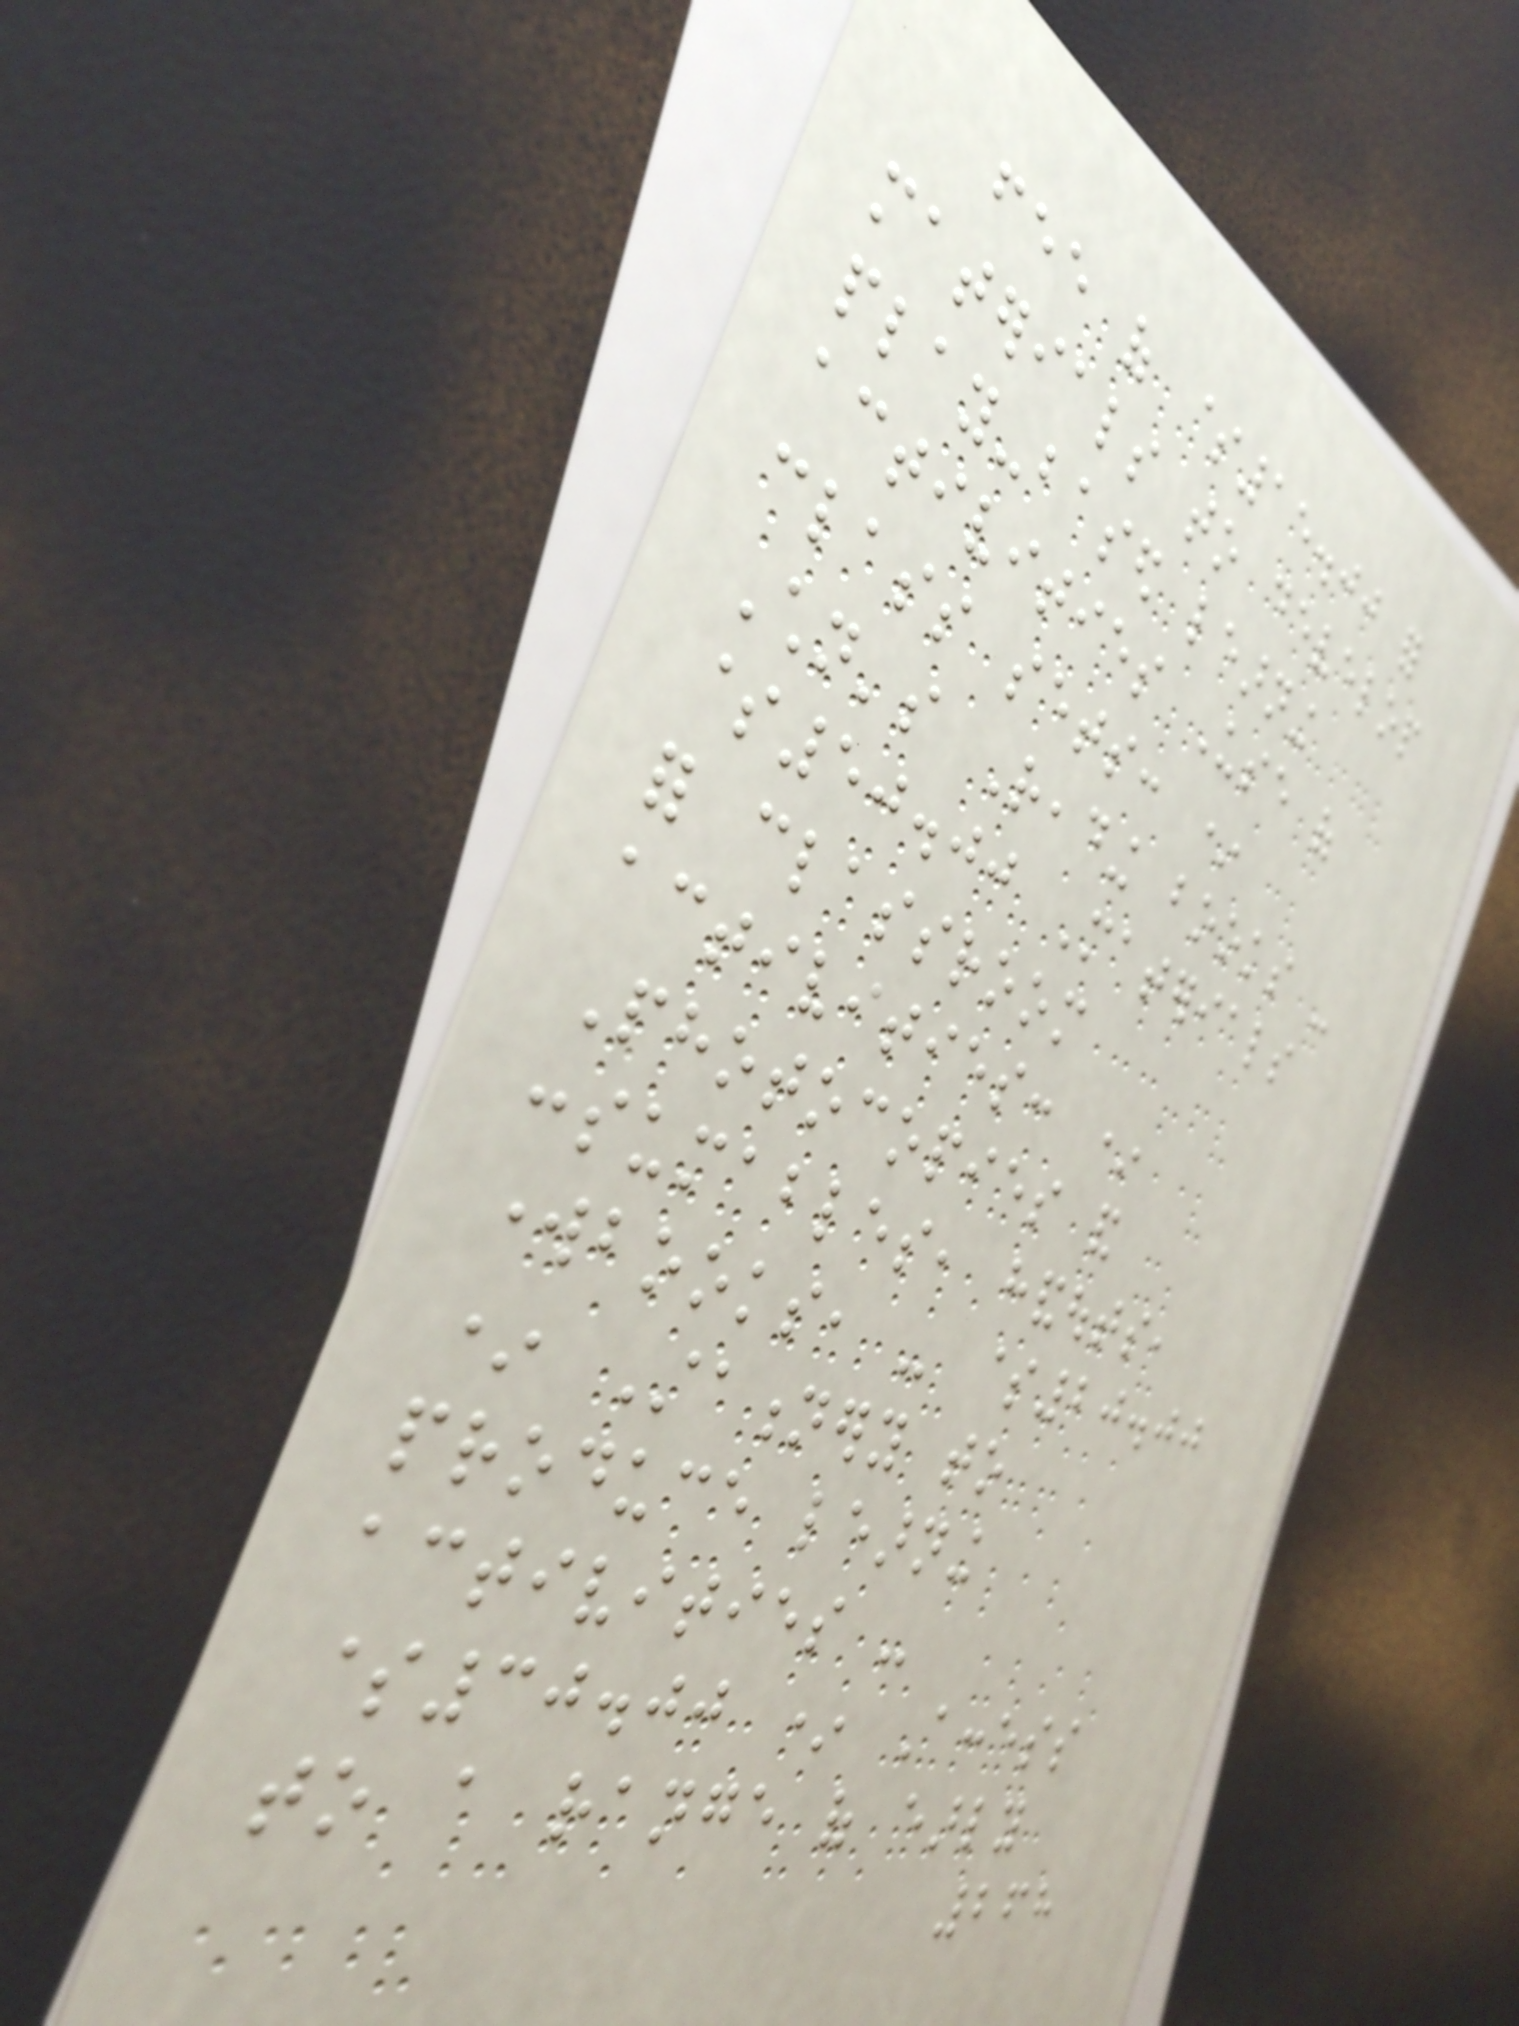fee of $15.00 for
materials to develop
play-based learning
activities Use of
class sets: *
Children's Reading books -
$50.00 Materials
for classroom
activities: *
Photocopies and
consumables, handouts,
workbooks, - $20.00
* Stationery to
produce learning
activities -
$30.00 * Access
to a range of early
268
